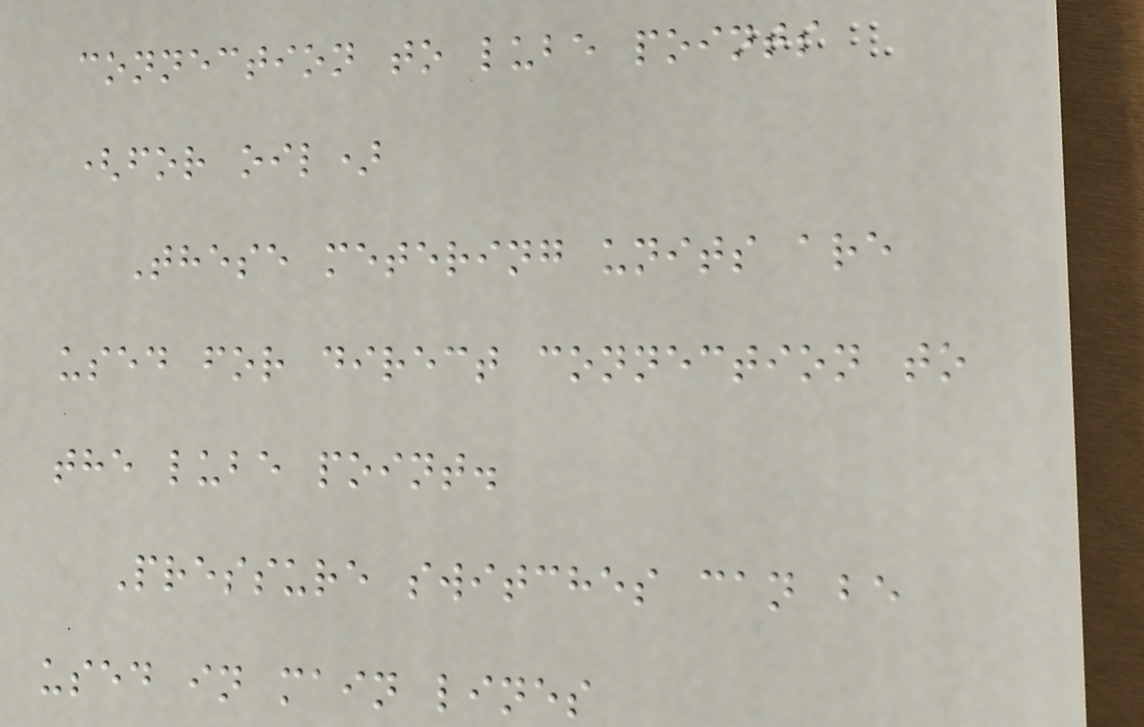connection to lube points
(for oil)
These metering units are
used for direct connection to
the lube point.
Pressure switches can be
used in main lines
